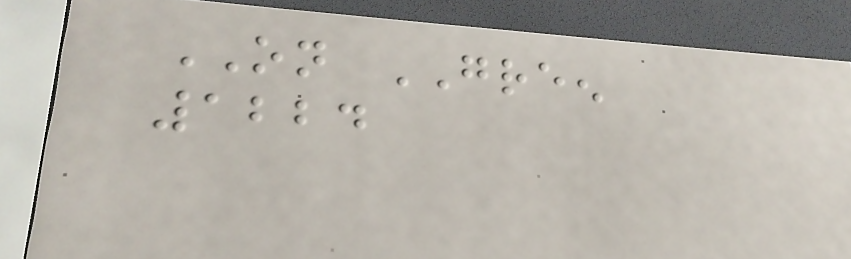ON GREEN
1224
